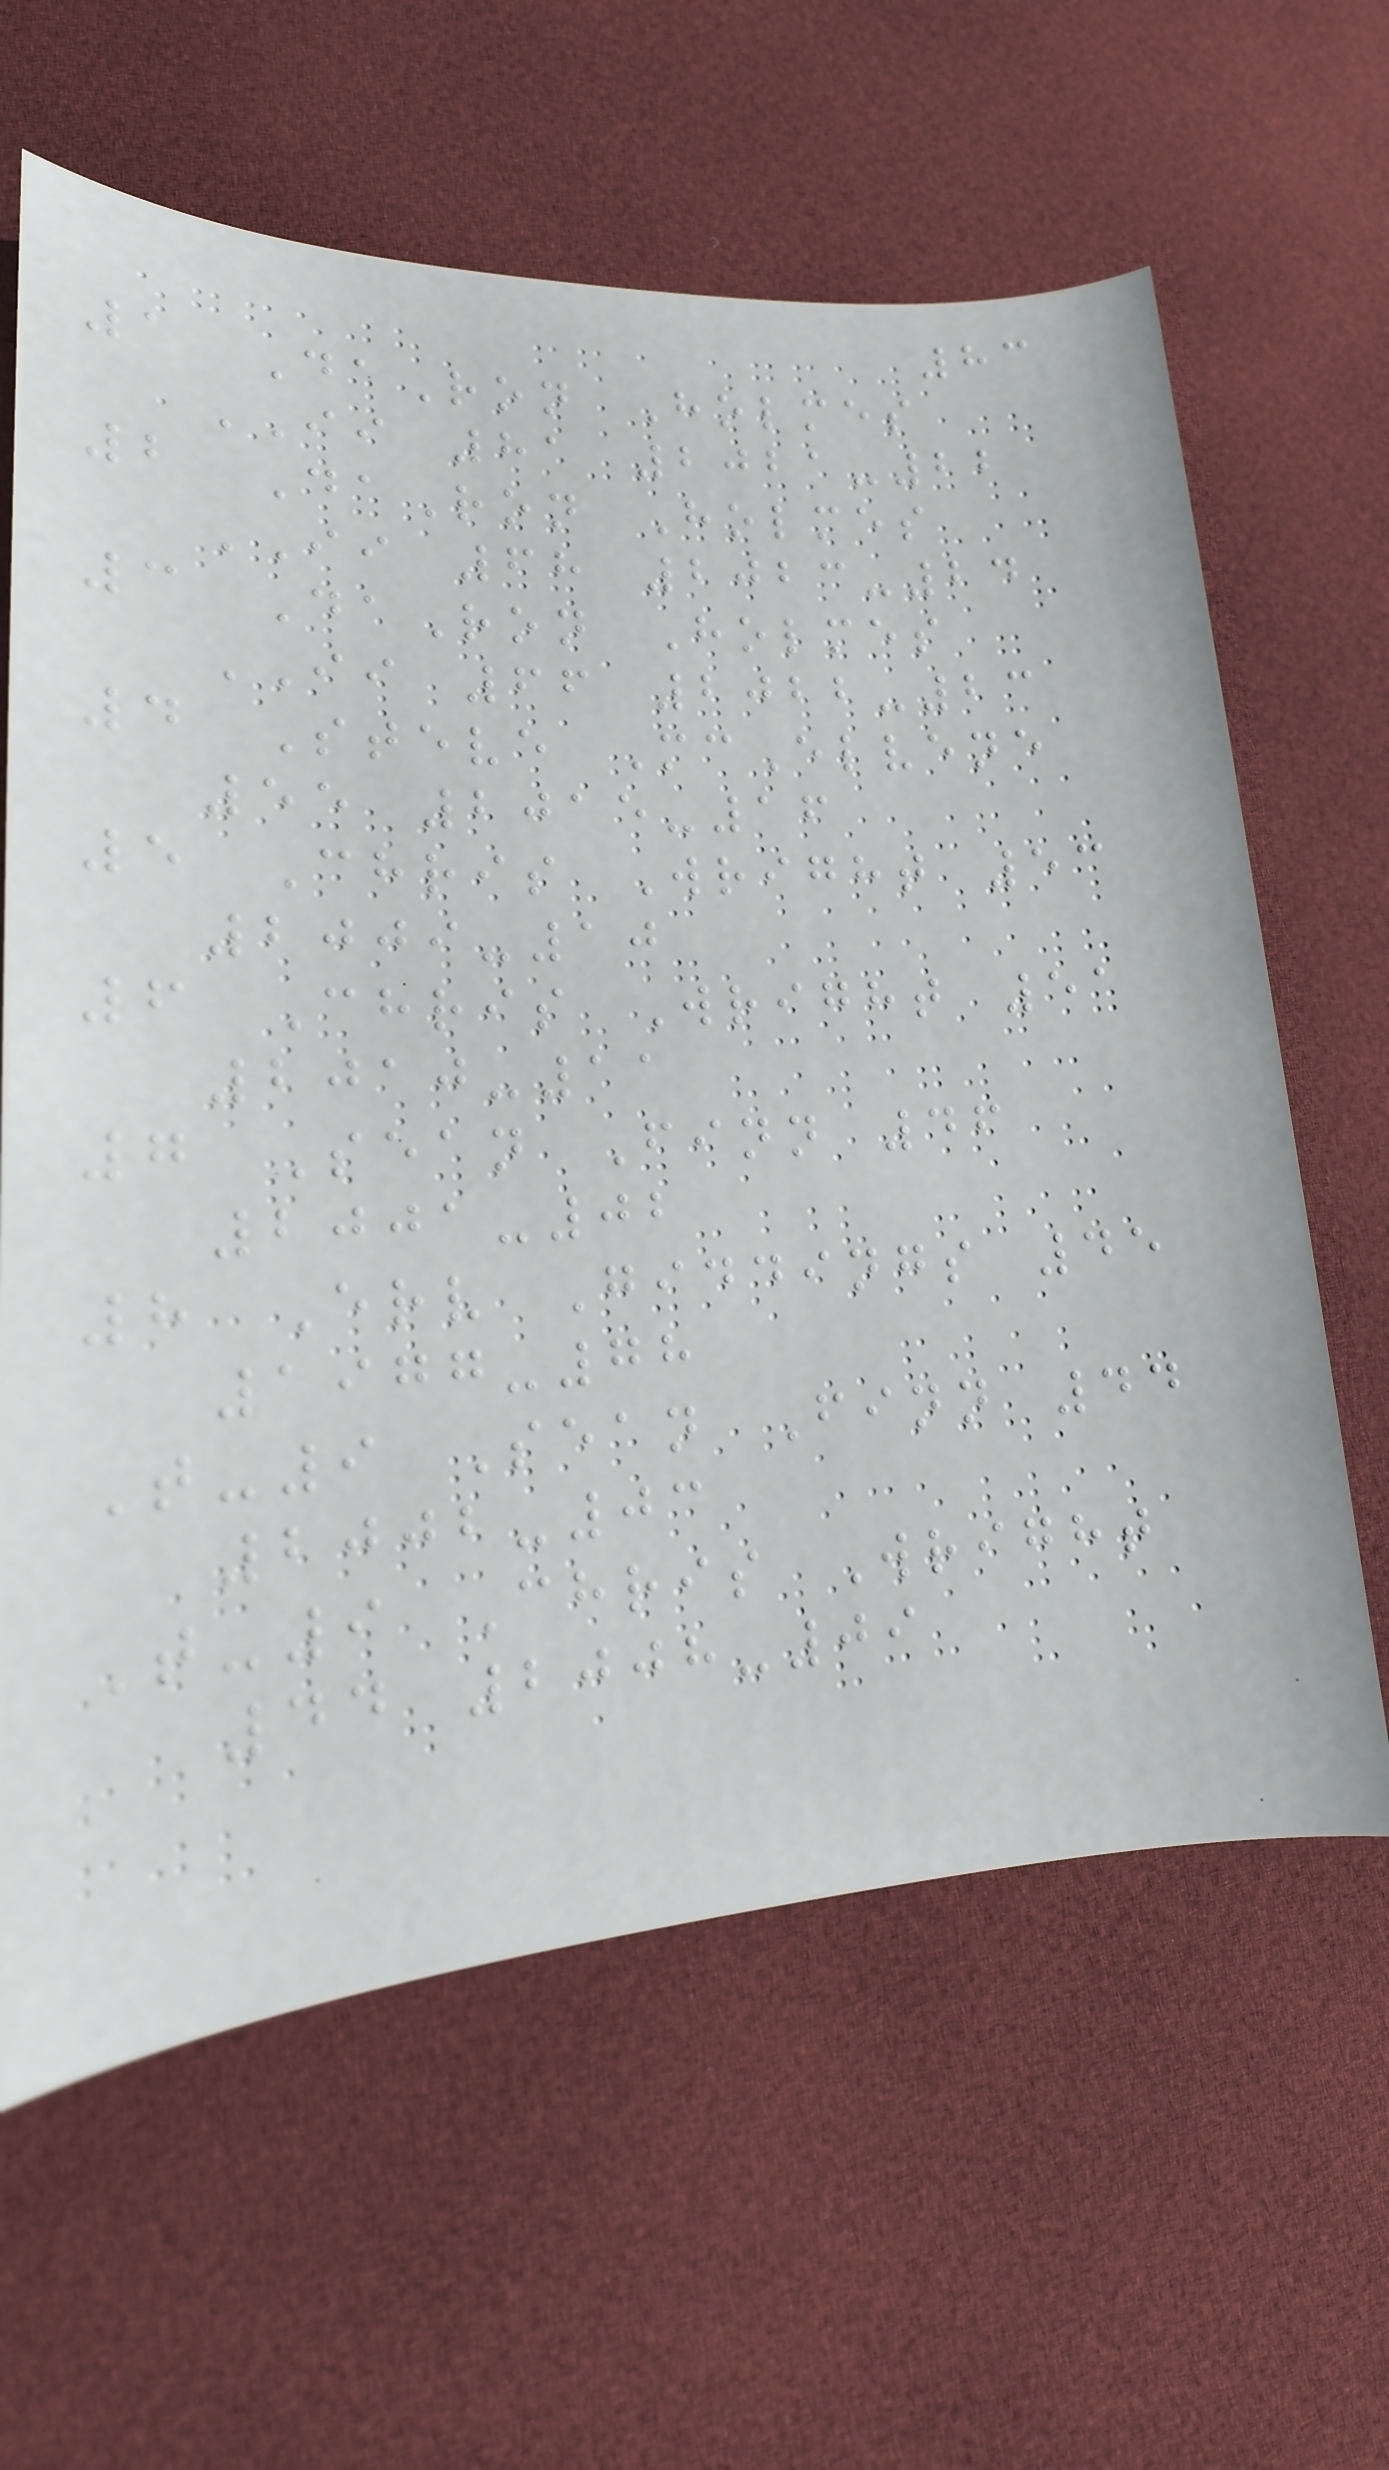83
1 DaRon Holmes
II 81 2021-22
2 DaRon Holmes
II 68 2023-24
3 DaRon Holmes
II 66 2022-23
4 Steve McElvene
55 2015-16
5 Chris Wright 53
2009-10
6 Chris Wright 51
2010-11
7 Sean Finn 46
2001-02
8 Erv Giddings 45
1977-78
T-9 Sean Finn 44
2002-03
T-9 Chris Wright
44 2008-09
